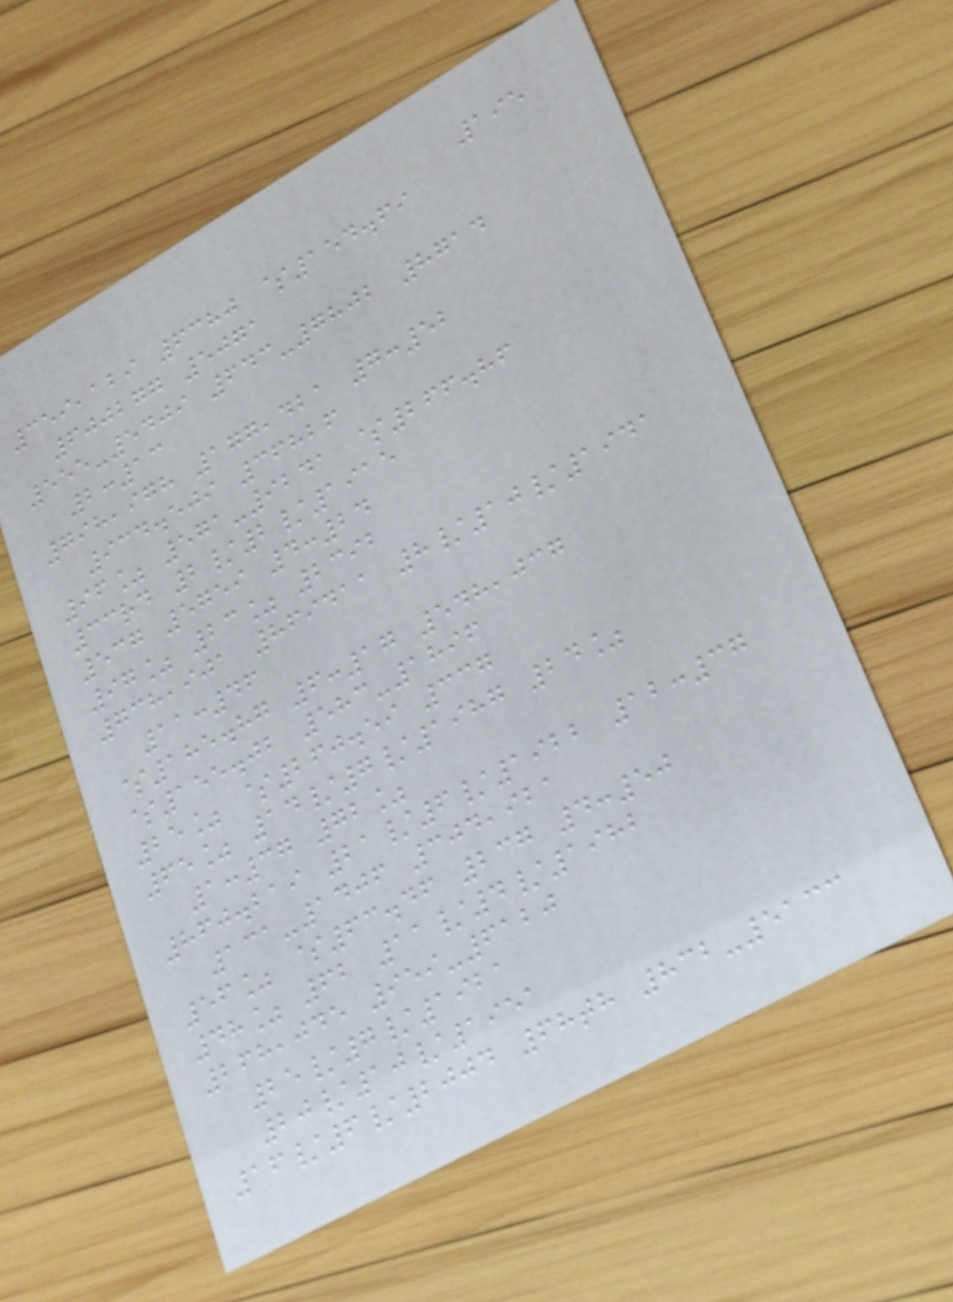195
359,129 6380 $154.69
600277 5071
555-5409 643-7802 8714
2:13
798,978 177,421 7:52
934.509 36826
96% 571-9241 $266.86
33rd 2/2/1915
537 5759 4:24
97% 23% 2392
738,901 869411 8/10/1941
11:46
$185.87 6:17 548,037
$155.02 583-1896
25% $260.59 337
65% 14/7/1987 24%
1:37 72%
860.219 21/6/1922 12:37
131-1406 304,921
56% $63.46 237 4:50
48% 62 11/4/1982
268,045 959-6120
25/7/1921
20/10/1951
16/6/2004 68th 832-5133
